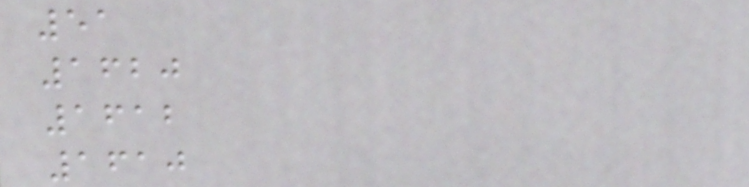51
1620
1612
1610
